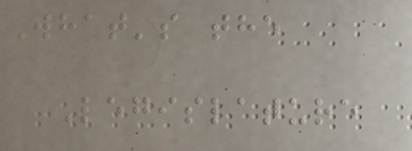What's the
Legislature
